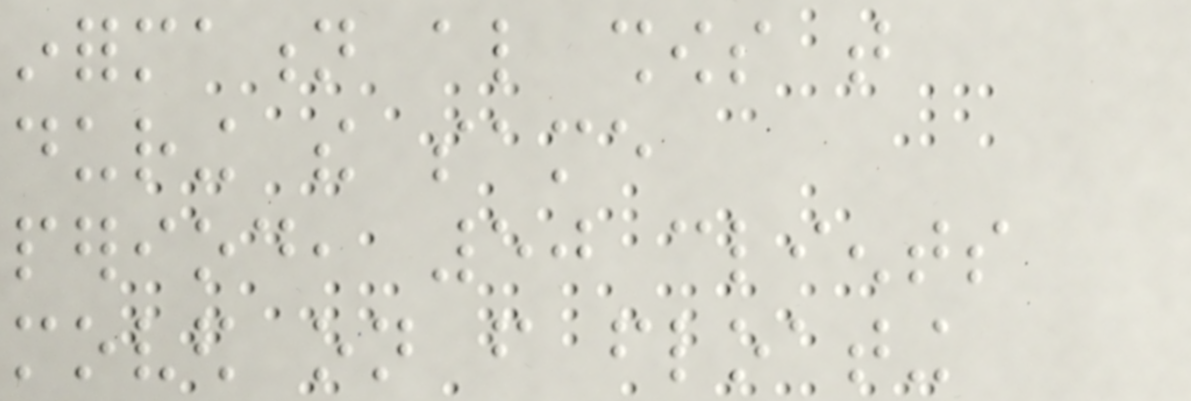information also shows that
during the same
period, 50 clients
moved on from floating
